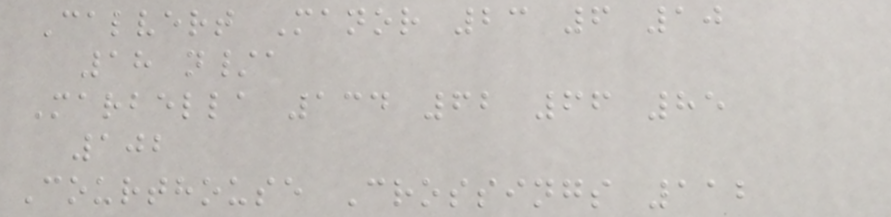Calvert Manor 23 6 10
18 n/a
Marbella 134 62 66 85
102
Courthouse Crossings 112
